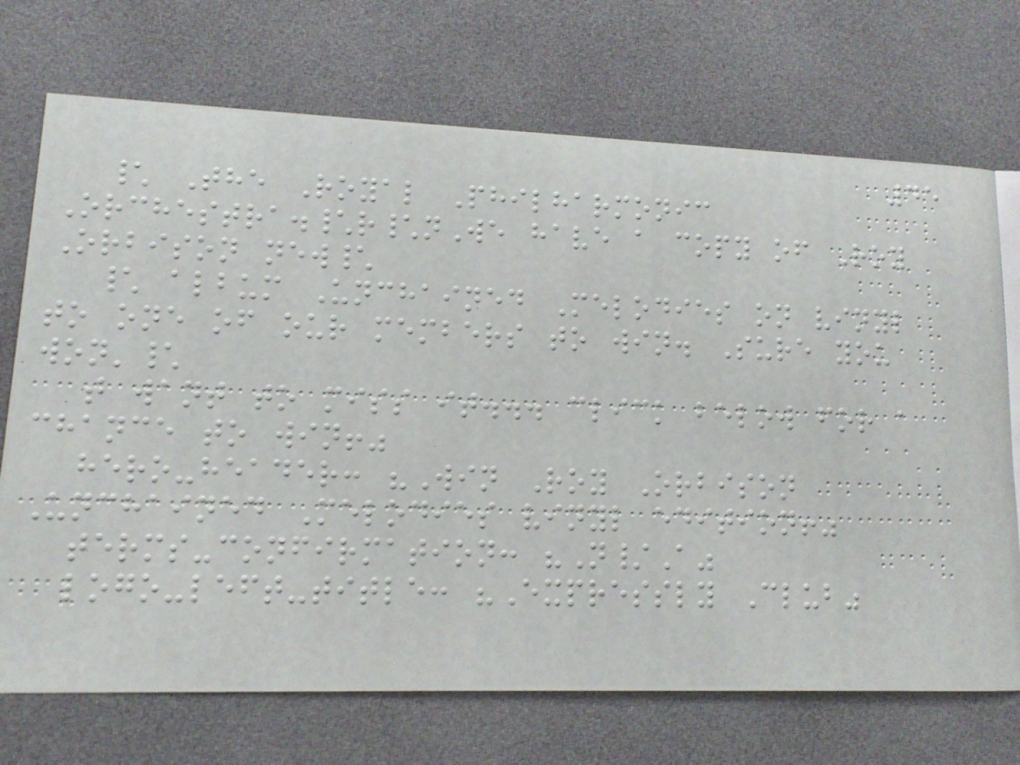45
\ The Royal Philharmonic
Orchestra.\r\nWe have a copy of Roy
Orbison new\
\ album Unchained Melodies on vinyl
to one of our members to win. Sure you
won'\
t want to miss it... click below for a
chance to win!"
hero-header: "Win Roy Orbison
Unchained Melodies vinyl edition!"
terms-confirmation: "N/A"
logo-left-title: "Expressly Club"
